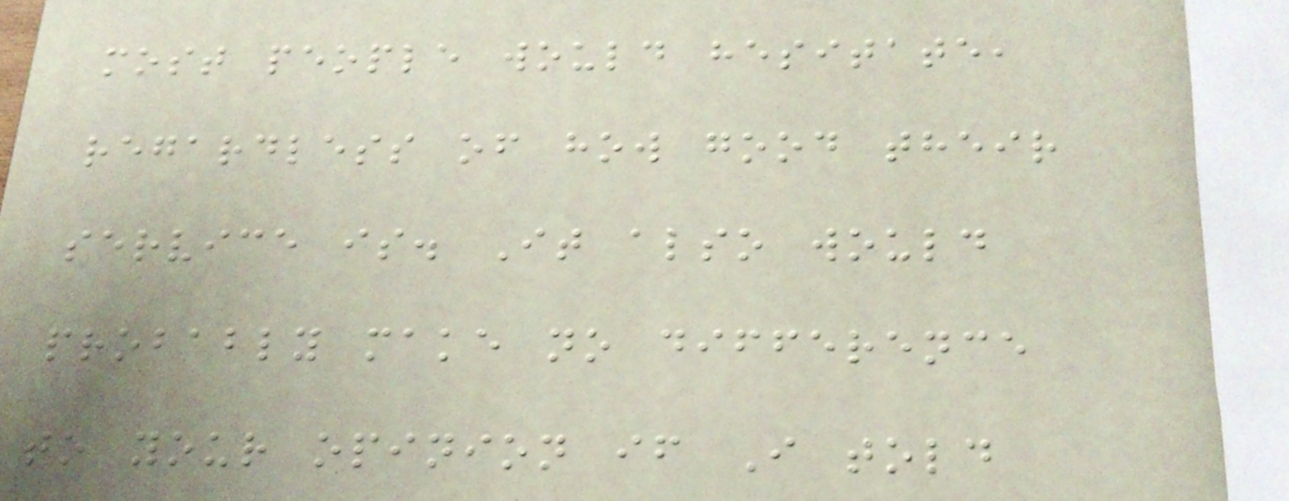most people would hesitate,
regardless of how good their
service is. It also would
probably make no difference
to your opinion if I told
